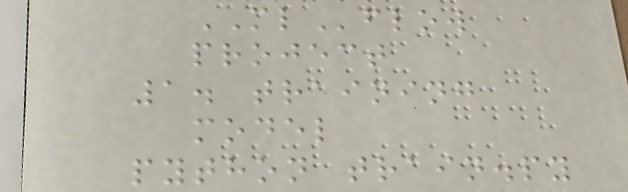MLflow
project
1. training
model
python train.py
